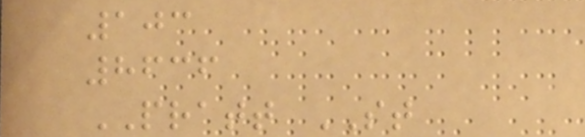103
8636
PRATT ST
